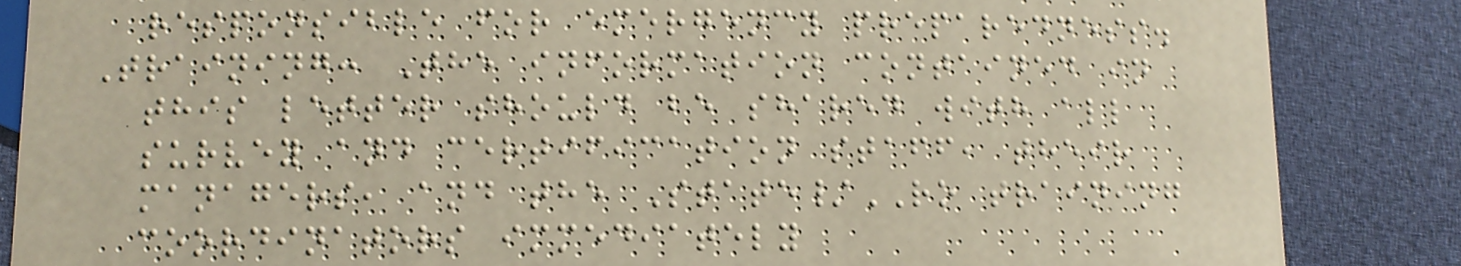responsible for emergency preparedness.
Training: The information contained in
this letter should be shared with all
survey and certification staff, their
managers, and the State/RO training
coordinators immediately
